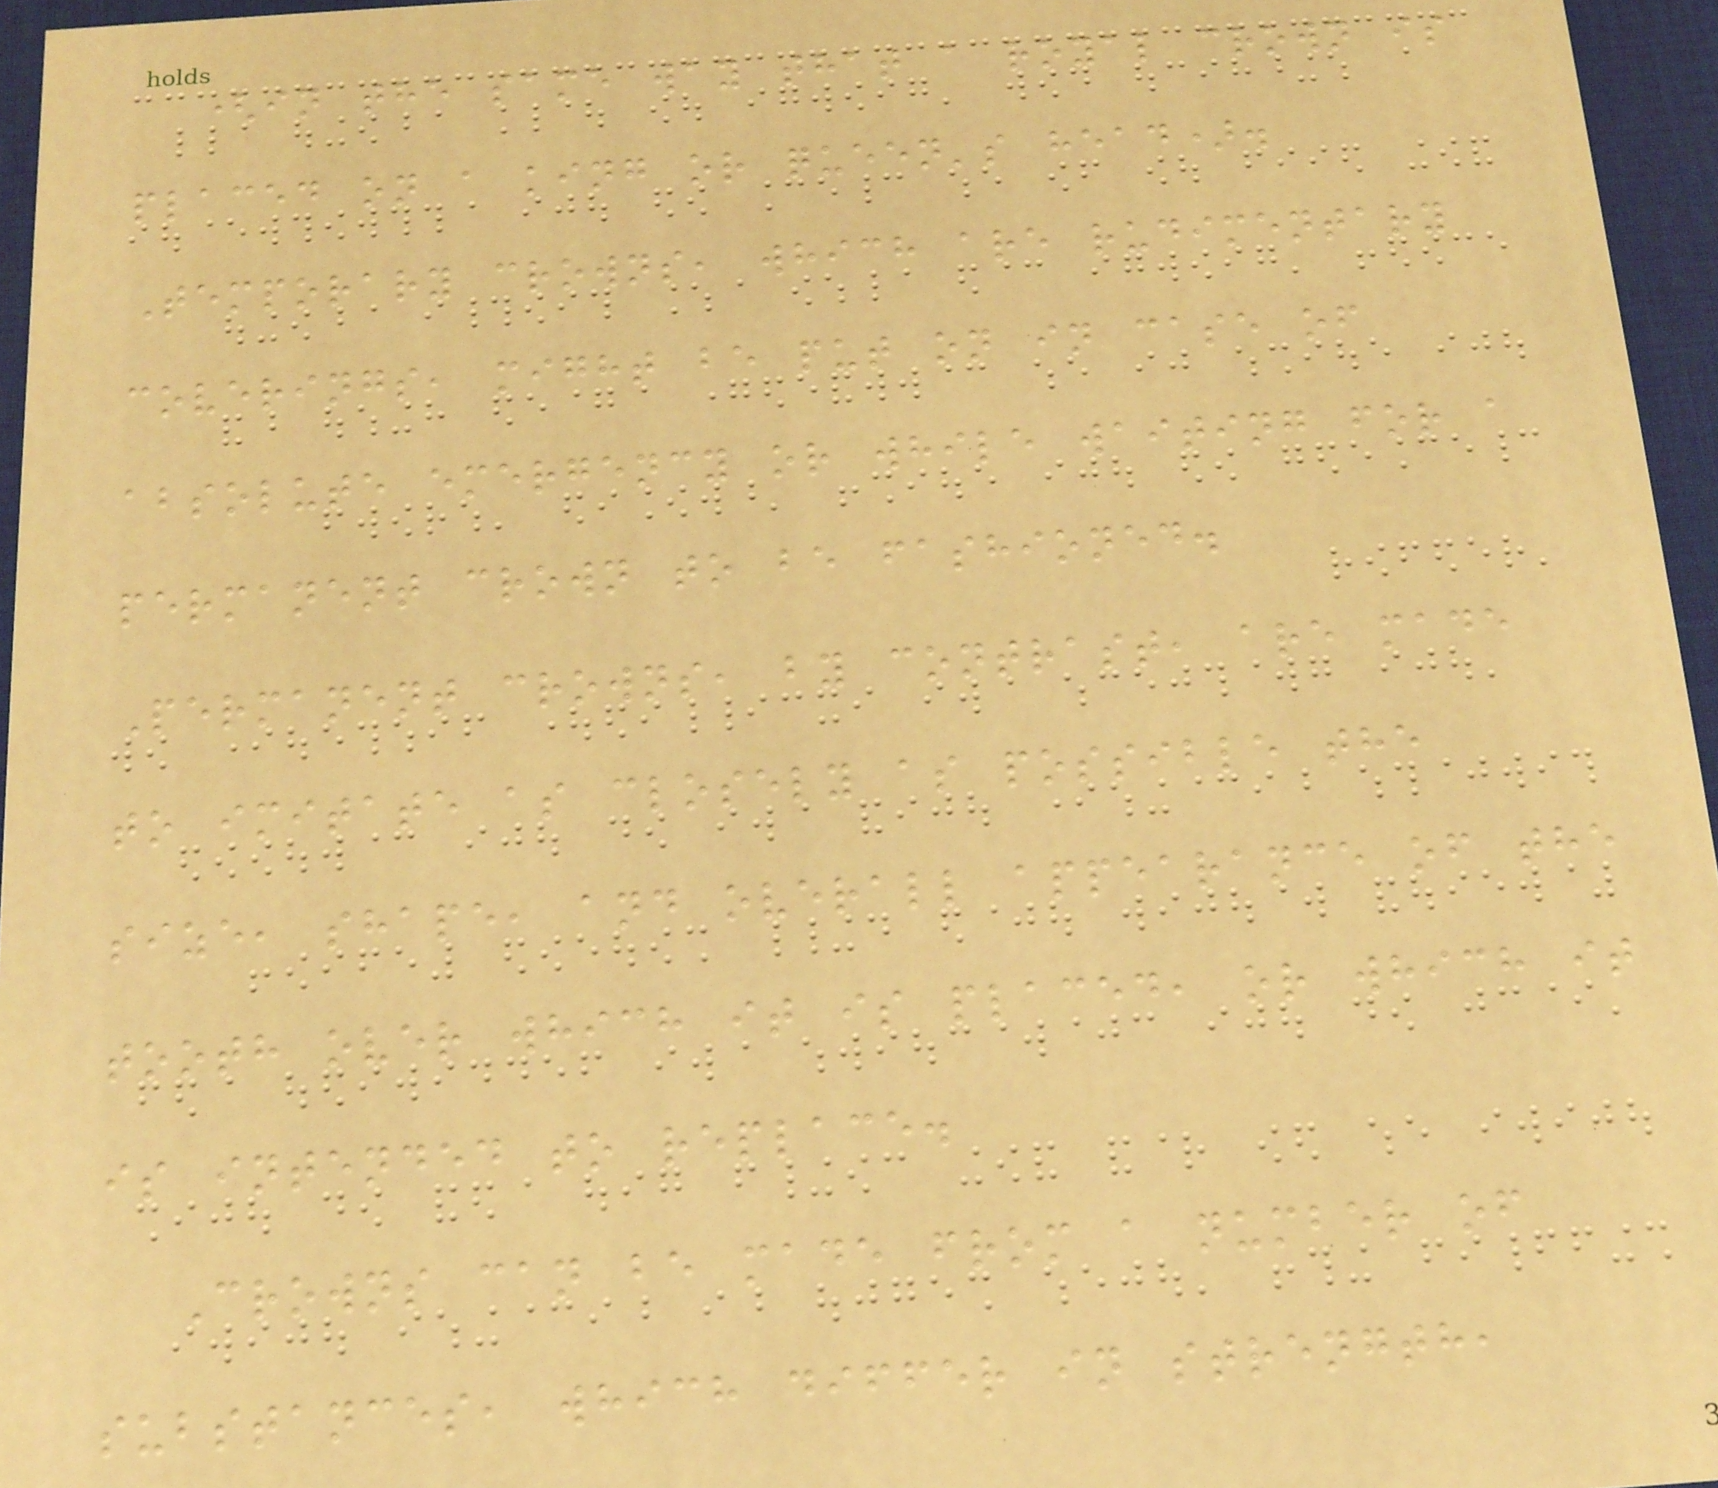(in the same way that a royal crown is
placed on a king or queen's head).
Temporary crowns, which are rudimentary
coverings, might be put on in case of
absolute emergency or while waiting for a
permanent crown to be fashioned.
Permanent crowns, by contrast, are made
to imitate as closely as possible the
size, shape, and overall appearance of the
tooth over which it is placed, or which it
is intended to replace.
Crowns can be made from a number of
substances, which differ in strength,
